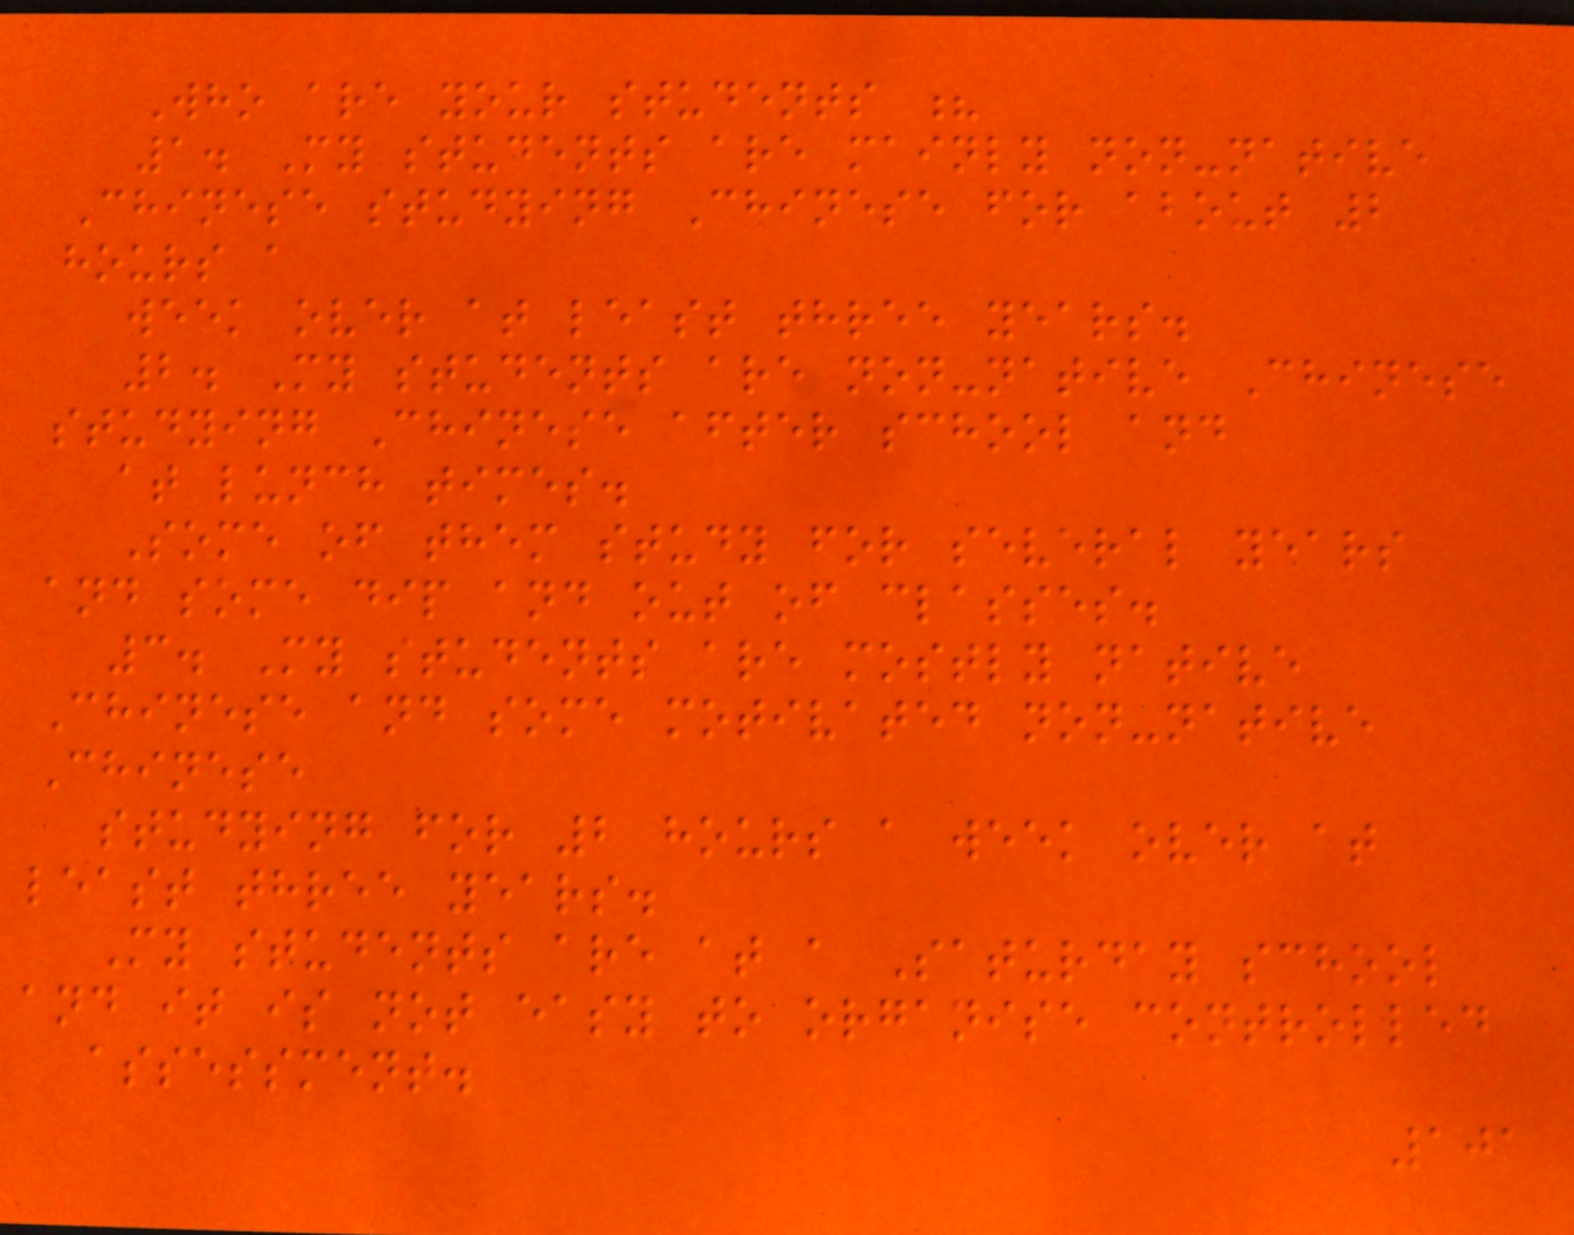Who are your students ?
1. My students are mainly non-native
Chinese studying Chinese for about 2
hours a
week over at least three years.
2. My students are non-native Chinese
studying Chinese after school and
at lunch times.
Some of them study for several years
and some dip and out of classes.
3. My students are mostly native
Chinese and some motivated non-native
Chinese
studying for 2 hours a week over at
least three years.
My students are at a Saturday school
and it is not easy to organise controlled
assessment.
101
